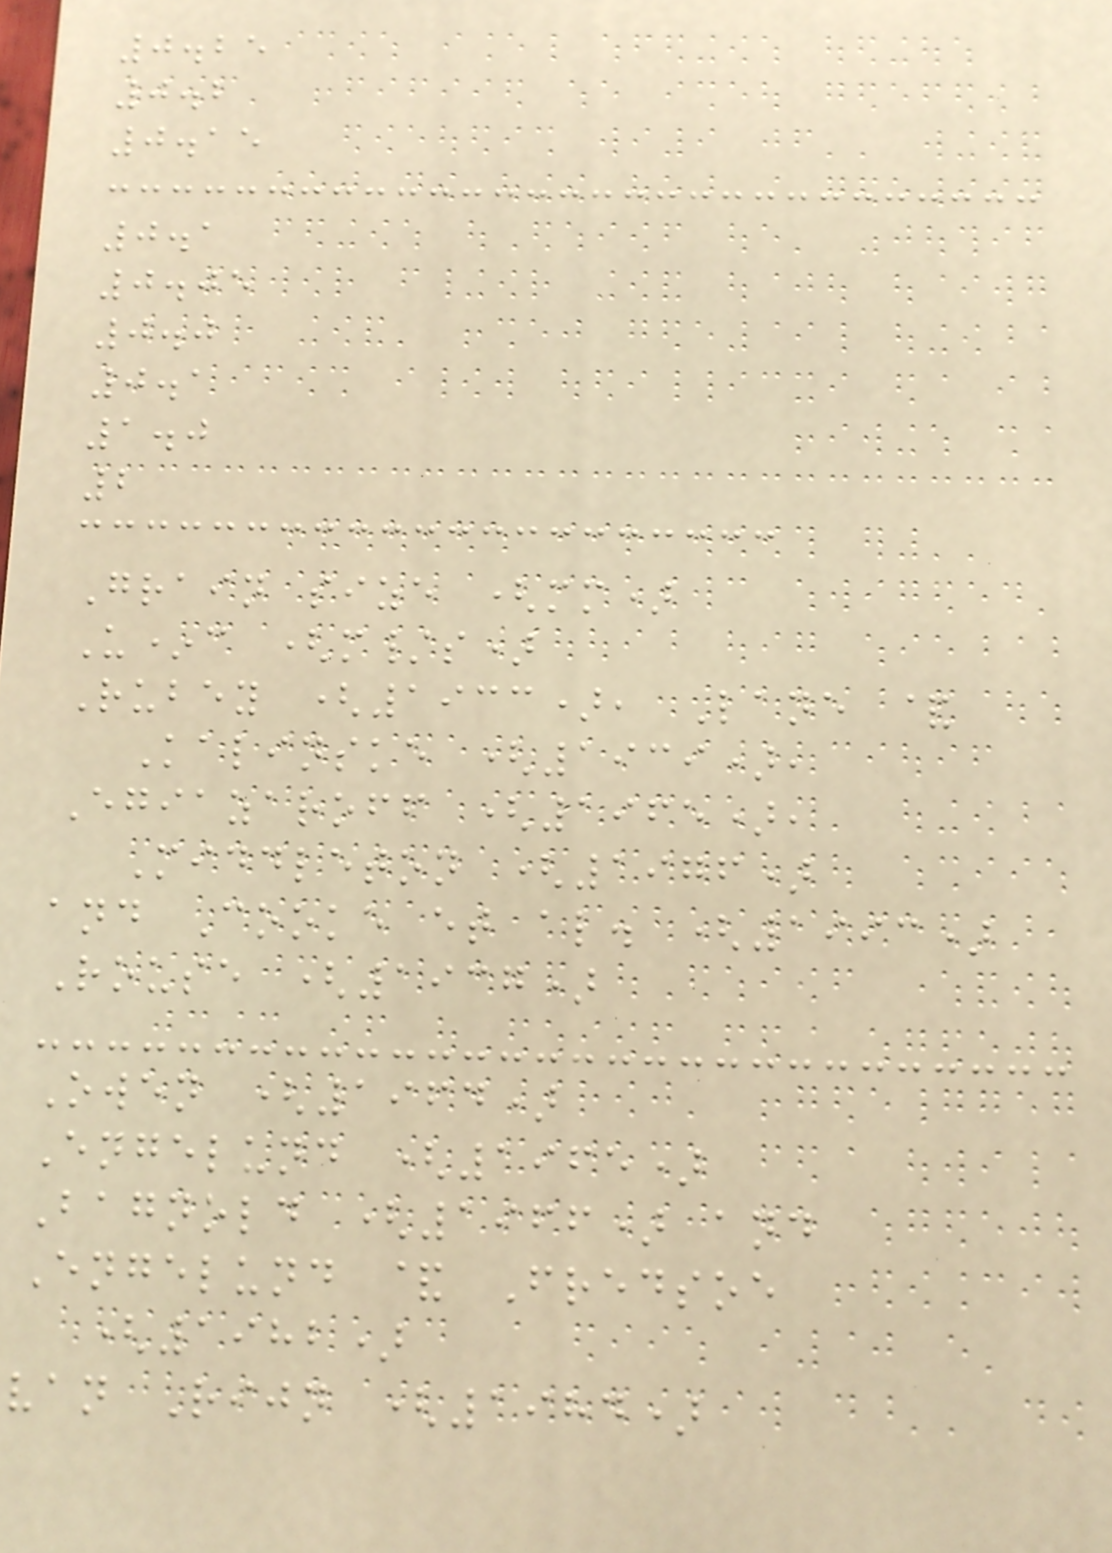0.25
0.2
0.15
0.1
0.05
0.0
0.1
1.0
2
Grain size (mm)
U*c (m/s)
Rubey (1933), Lane &
Kalinske (1939),
Egiazaroff (1965),
Middleton (1976)
and Cooke et al. (1993)
Rouse (1937)
Owen (1964)
Engelund (1965)
Bagnold (1966) and
Engelund & Fredsoe
(1982)
van Rijn (1984)
